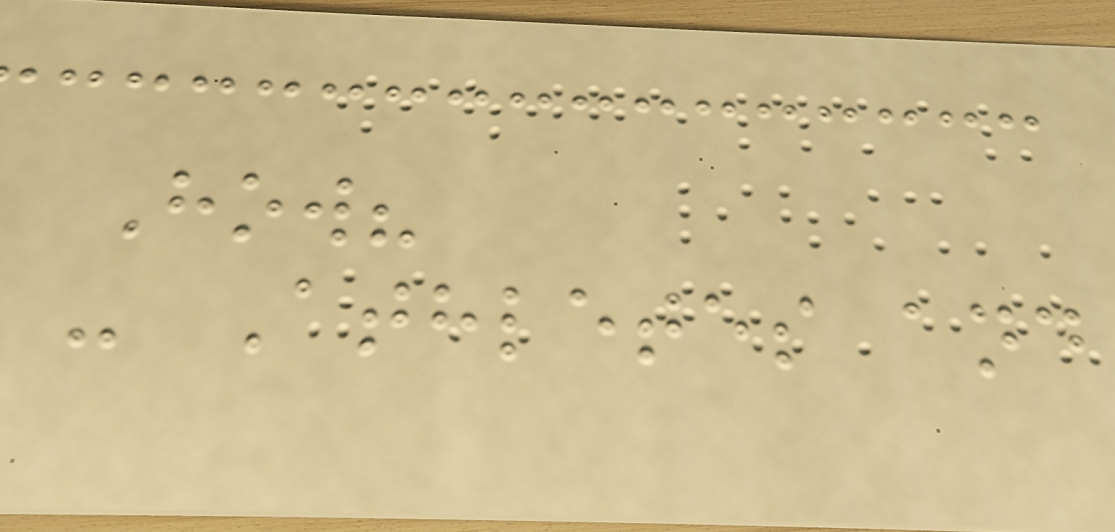How?
- Athletes and
